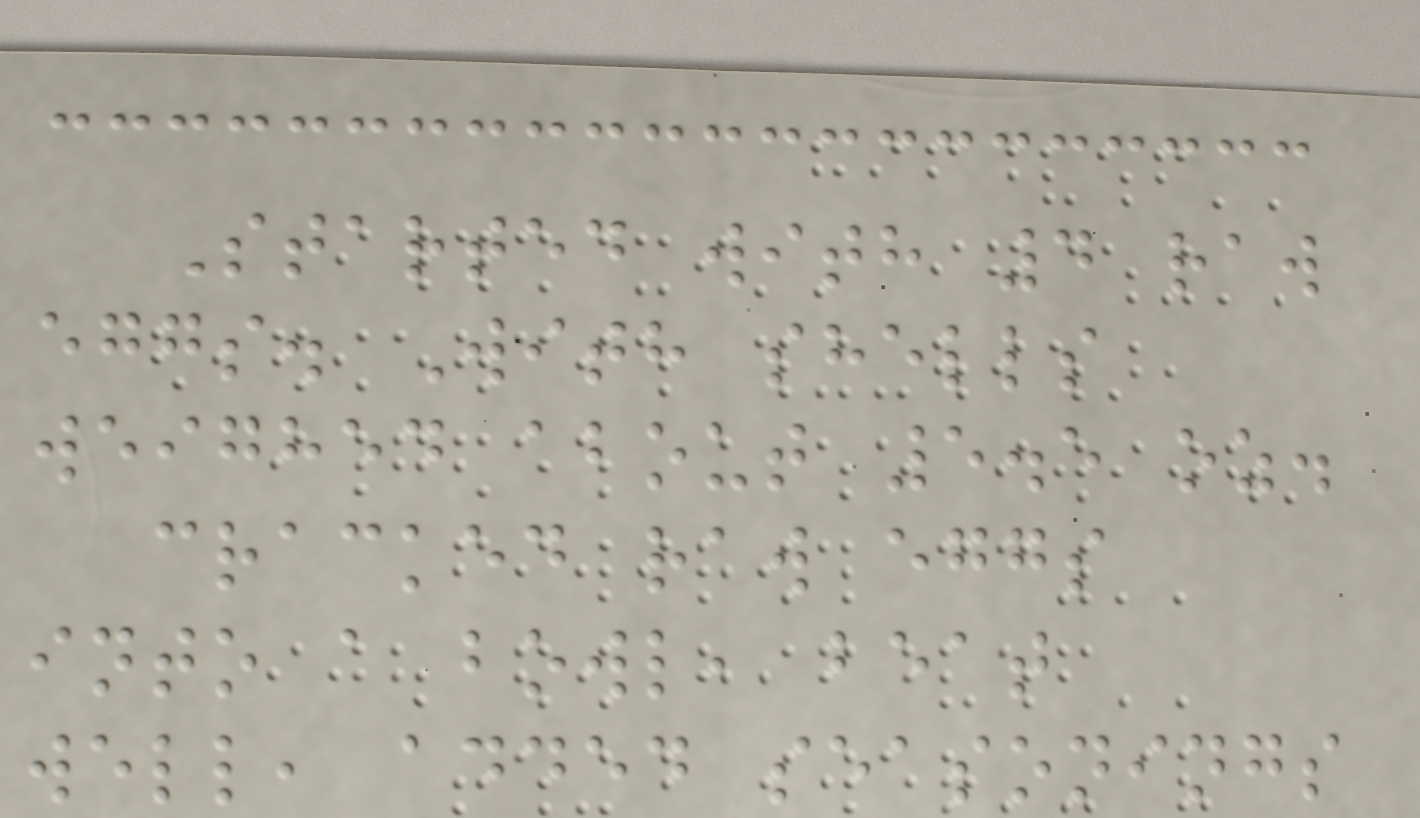Started with 4 raw
eggs. With shells
weighed about 5.5 oz.
cracked raw eggs
into a bowl, beat
well, added seasonings
